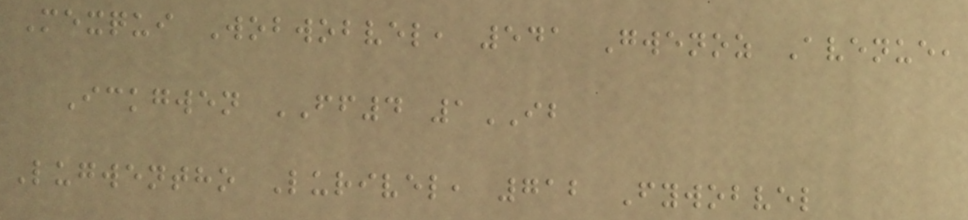Mexqui Wobwobvel, 541 Gwenoz Avenue,
Ickgwen FF4 1IB
Lugwentho Lurivel, 712 Fywobvel
